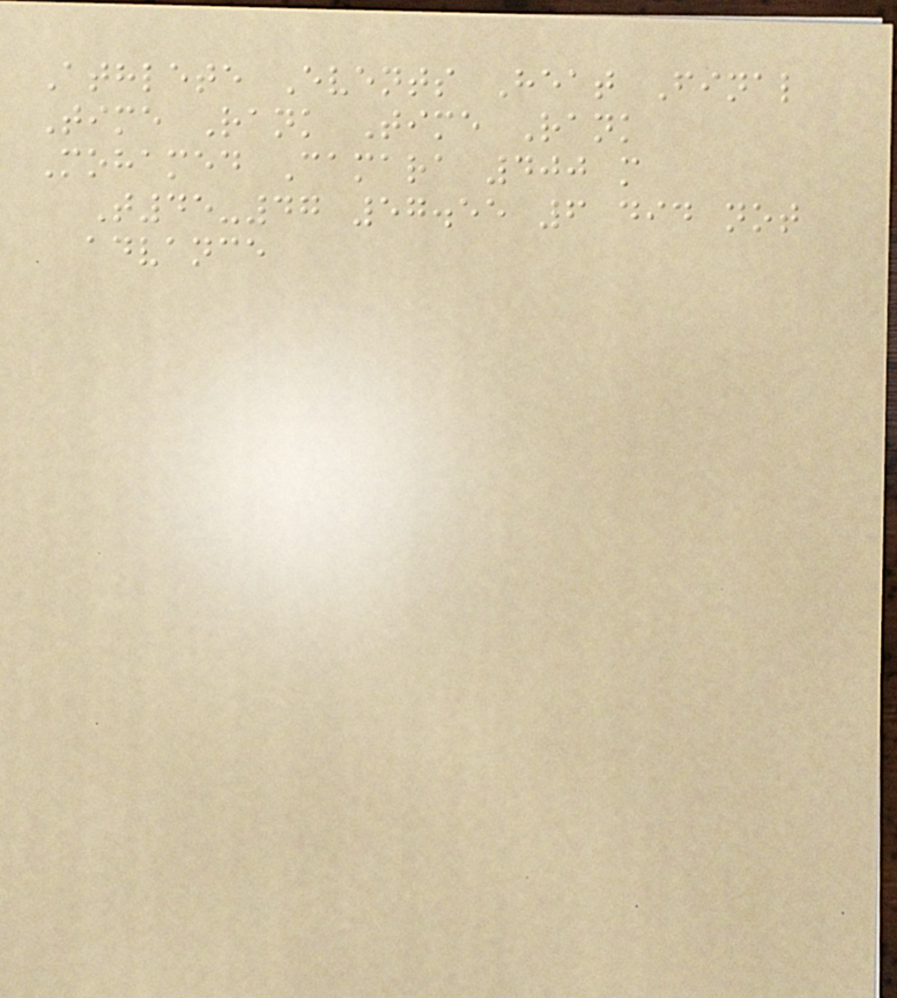Athlete Events Heat Final
Time Rank Time Rank
Mohamed Camara 400 m
T45-47 57.55 6 did not
advance
